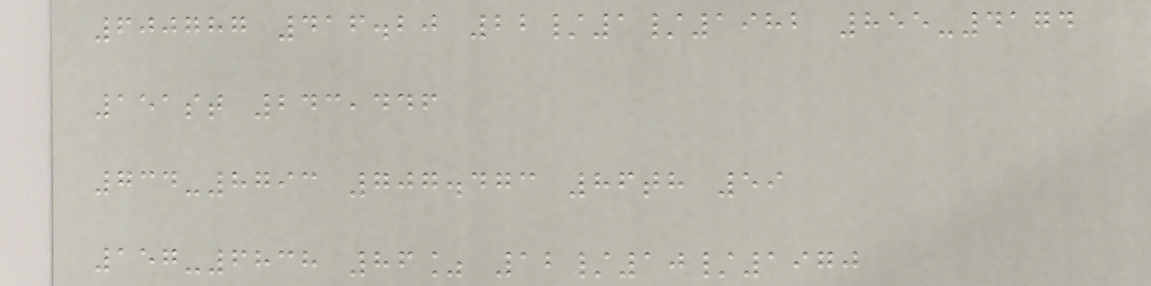600787 416.20 22/1/1982 855-4174
151st 243,446
734-8793 707.473 86th 59
157-6838 86% 12/10/1970
